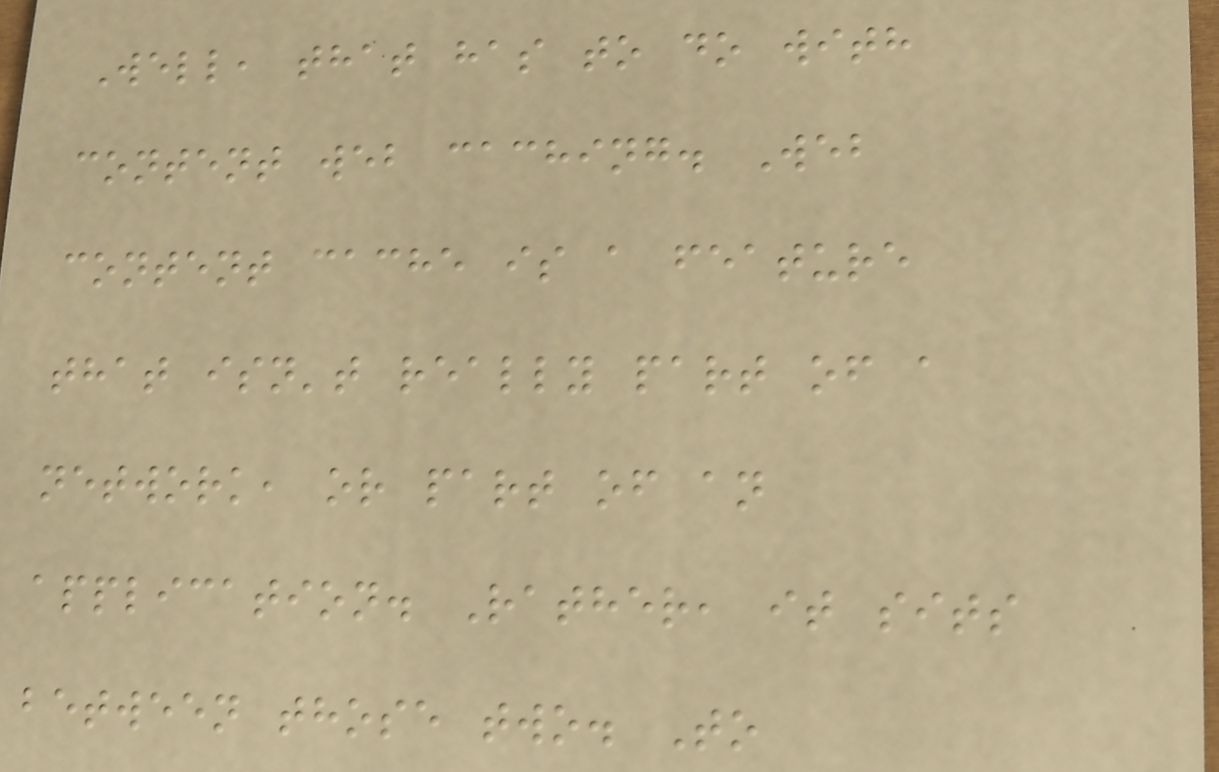Well, that has to do with
content web caching. Web
content cache is a feature
that isn't really part of a
network, or part of an
application. Rather, it sits
between those two. To
